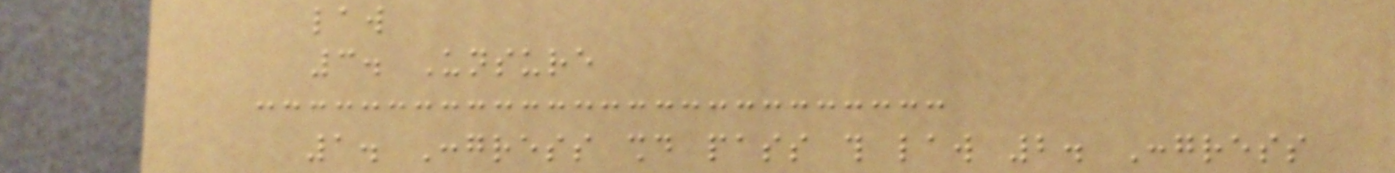law
3. Unsure
1. Congress should pass this law 2. Congress
